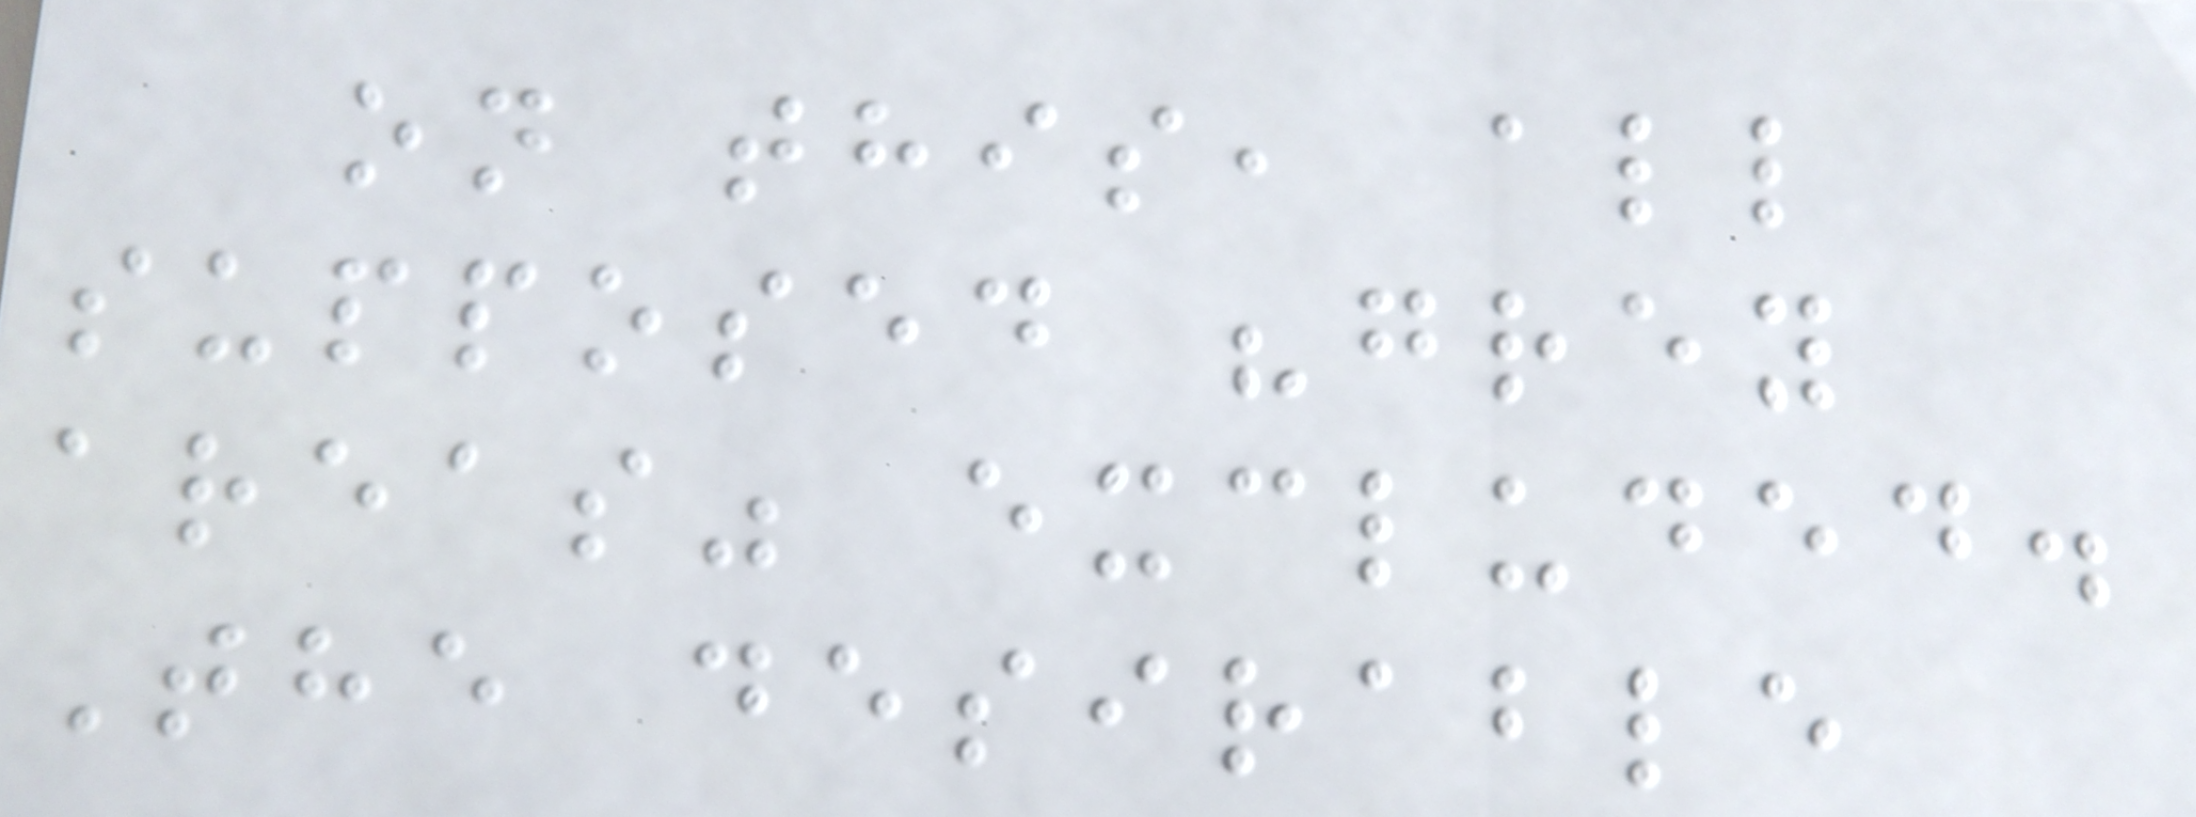on this, all
supposed "grey
areas" excluded.
The desirable
